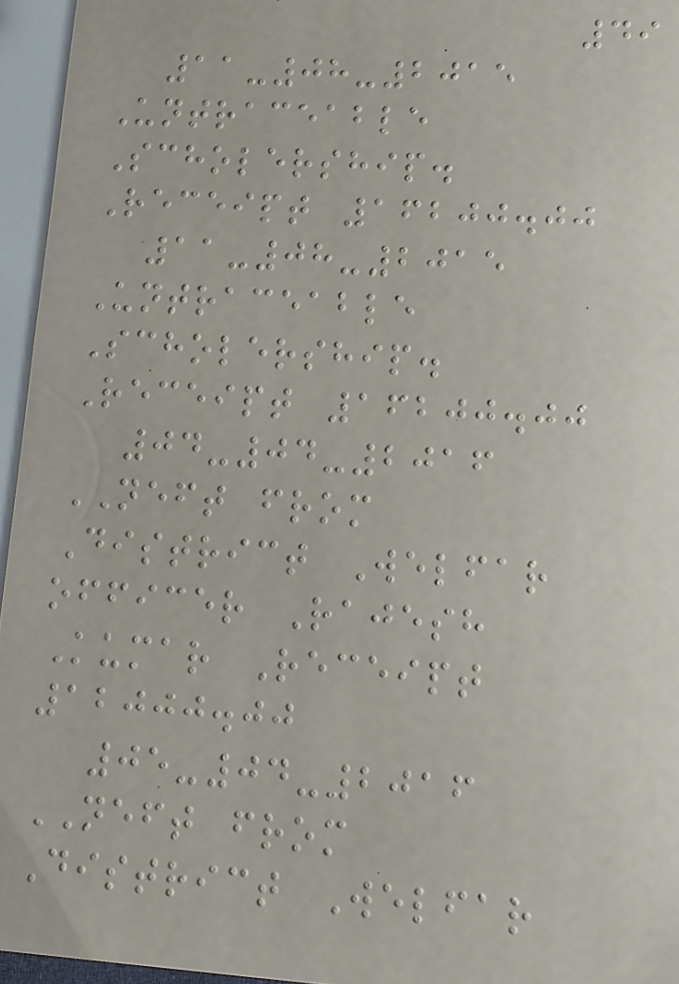49
11-08-2015
Untraceable
Scholership.
Receipt 16200.00
11-08-2015
Untraceable
Scholership.
Receipt 16200.00
04-04-2016
NEFT from
District Welfar
officer Rajesh
Kumar Receipt
12000.00
05-04-2016
NEFT from
District Welfar
